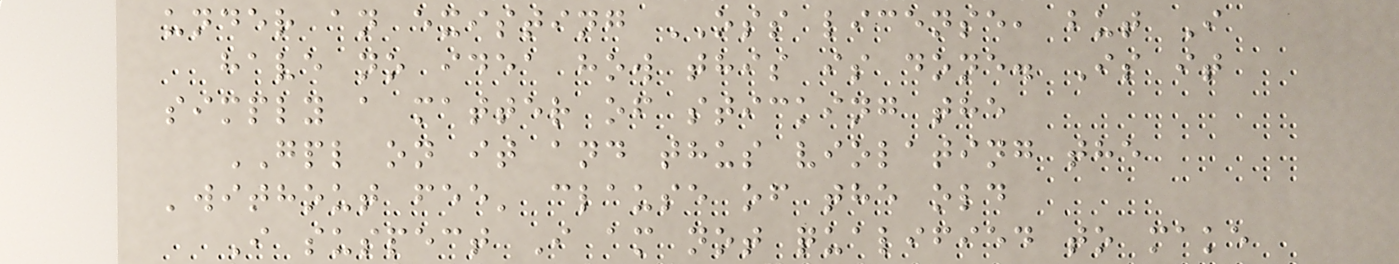under an existing OSS license, but I
have no idea how this is done. Is it
simply a matter of sticking the
GPL on it and thus violating the
'without fee' clause of the old
I suspect I am not qualified to make
